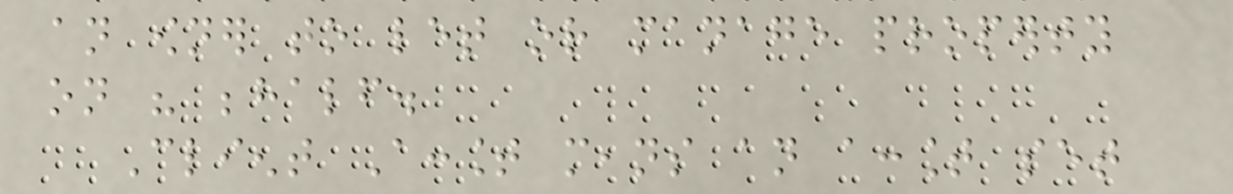an owner to let or manage property
on his behalf.
Client Account means an account set
